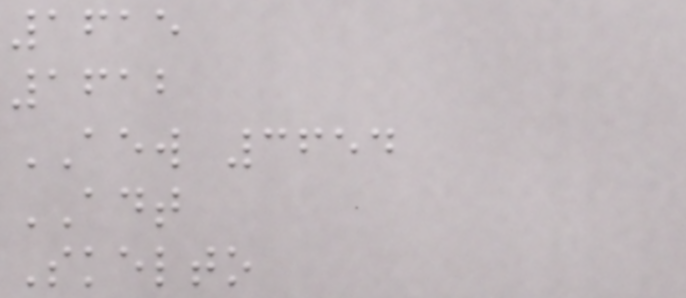1615
1612
AEW 3654
ADT
Skelto
